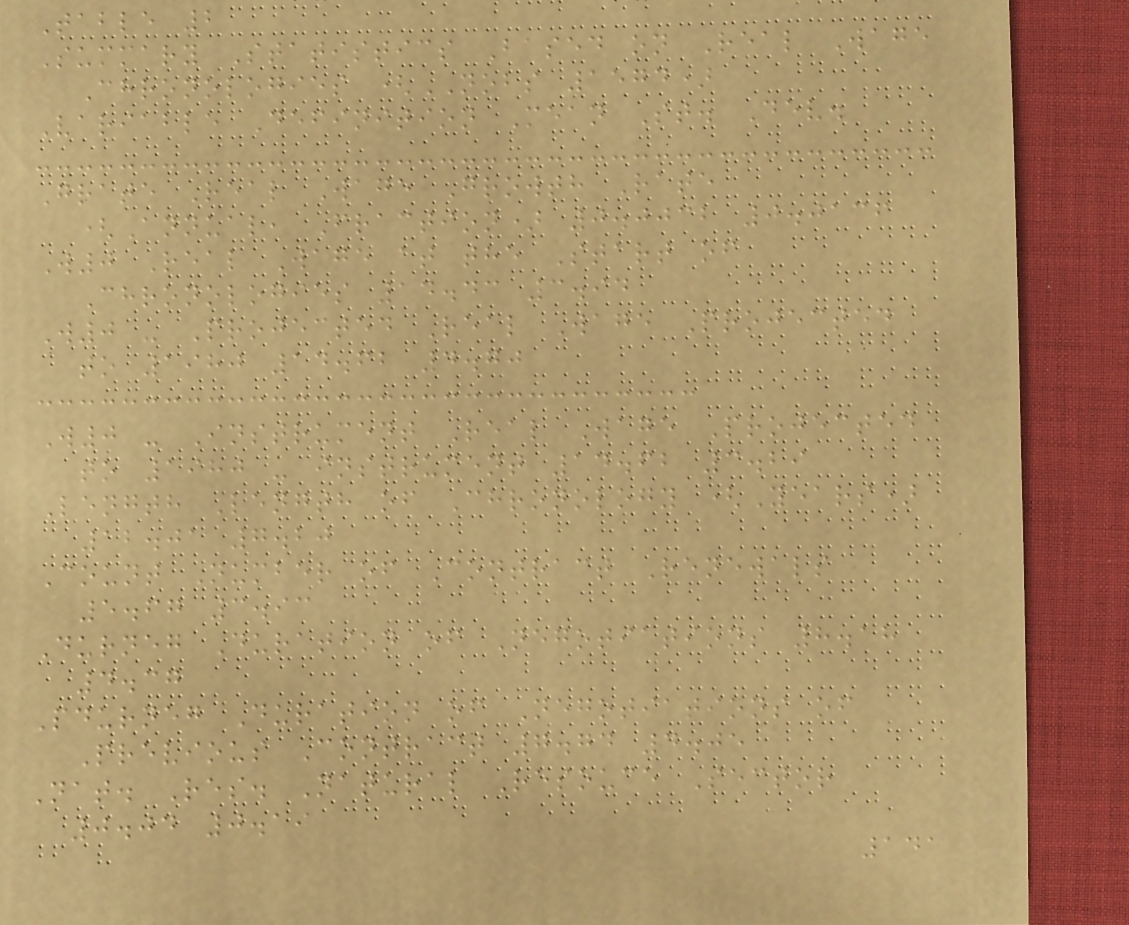Table 2
Summary Statistics Based on Real Wage
Chronologies (NOBS 1574)
Variable Definition Mean St. Dev.
Grate Real Wage Growth Rate
(Annual, Fraction) 0.0032 0.0136
W0 Real Wage at the Start of
Chronologies 14.43 3.94
W0 - Projected Real Wage Projected
to 1980 14.62 4.70
W0 - Instrument Real Wage Projected
to 1980 - instrument 14.62 3.29
Length Length of Chronology (Years)
12.01 7.20
Count Number of Contract Renewals
5.67 3.93
Durneg Duration of Negotiations 8.18
4.37
Pdurneg Duration of Negotiations of
Previous Contract 7.74 4.05
Nat. Res. Natural Resouce Sector
0.04 0.19
141
